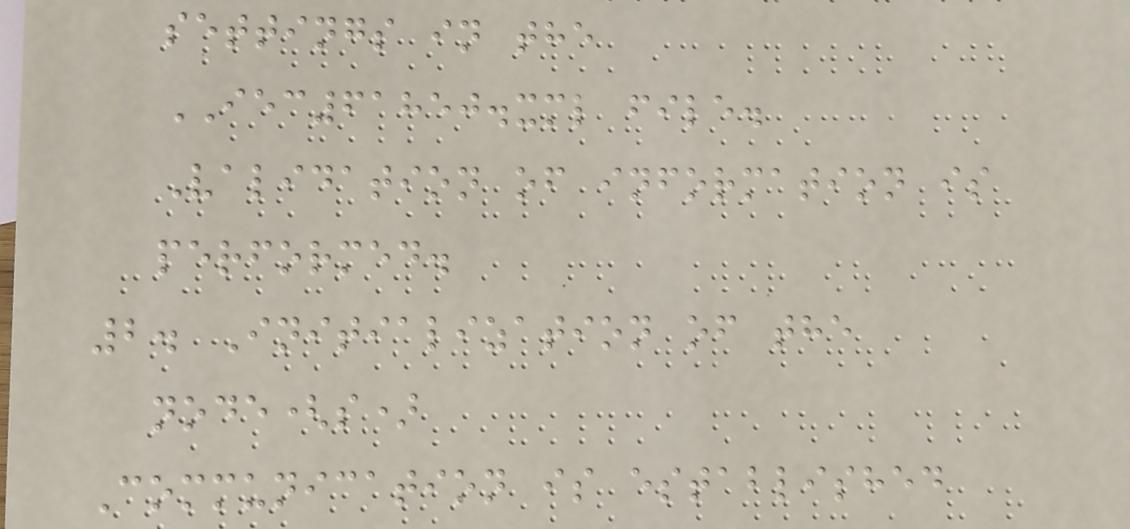settings in the
IEC61850.xml file.
Validation of information is
performed.
2. Initialization of the
node(s)
Communication is established
